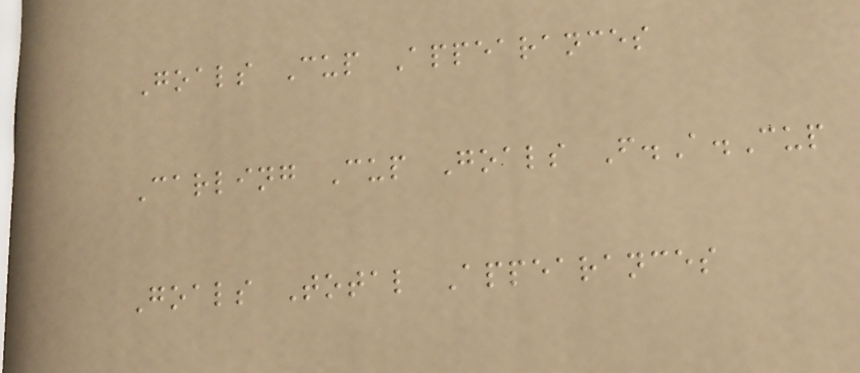Goals Cup Appearances
Carling Cup Goals F.A.Cup
Goals Total Appearances
